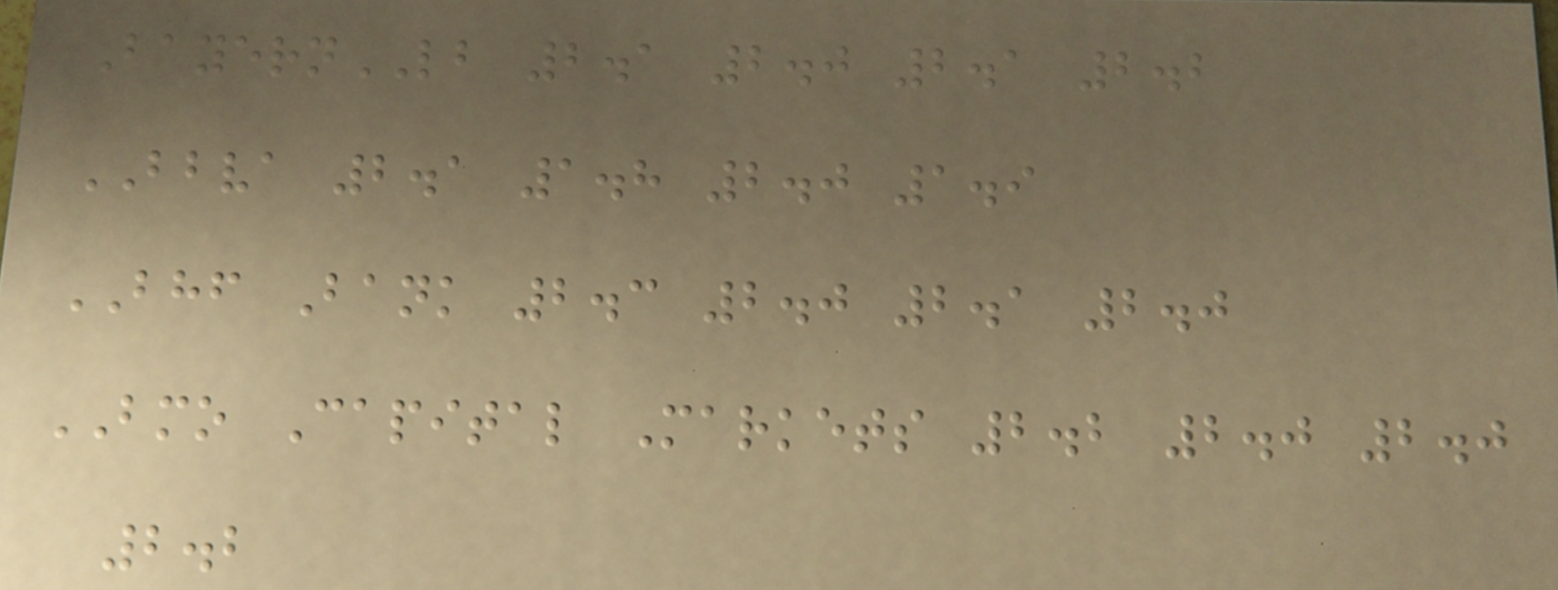BayernLB 2.1 2.0 2.1 2.2
BBVA 2.1 1.8 2.0 1.9
BHF Bank 2.3 2.0 2.1 2.0
BMO Capital Markets 2.2 2.0 2.0
2.2
